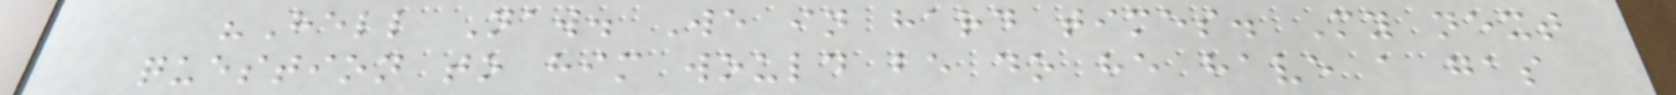"Hell Naw. We in hard times. My next
question to him would be do he have a gas
